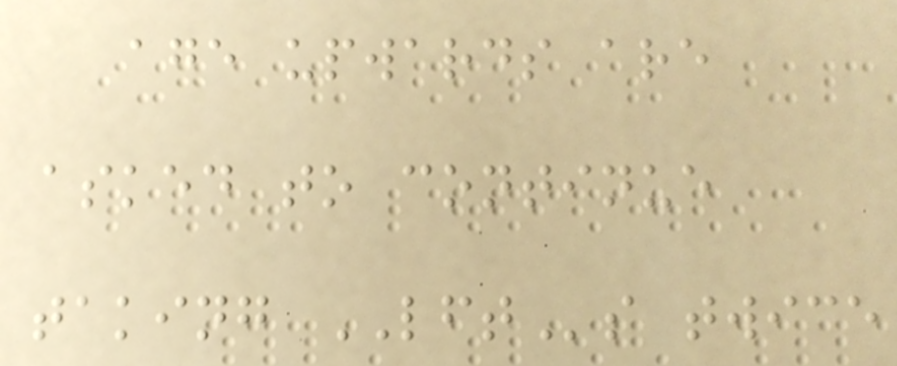age upwards are
asked to continue
taking LFTs twice
